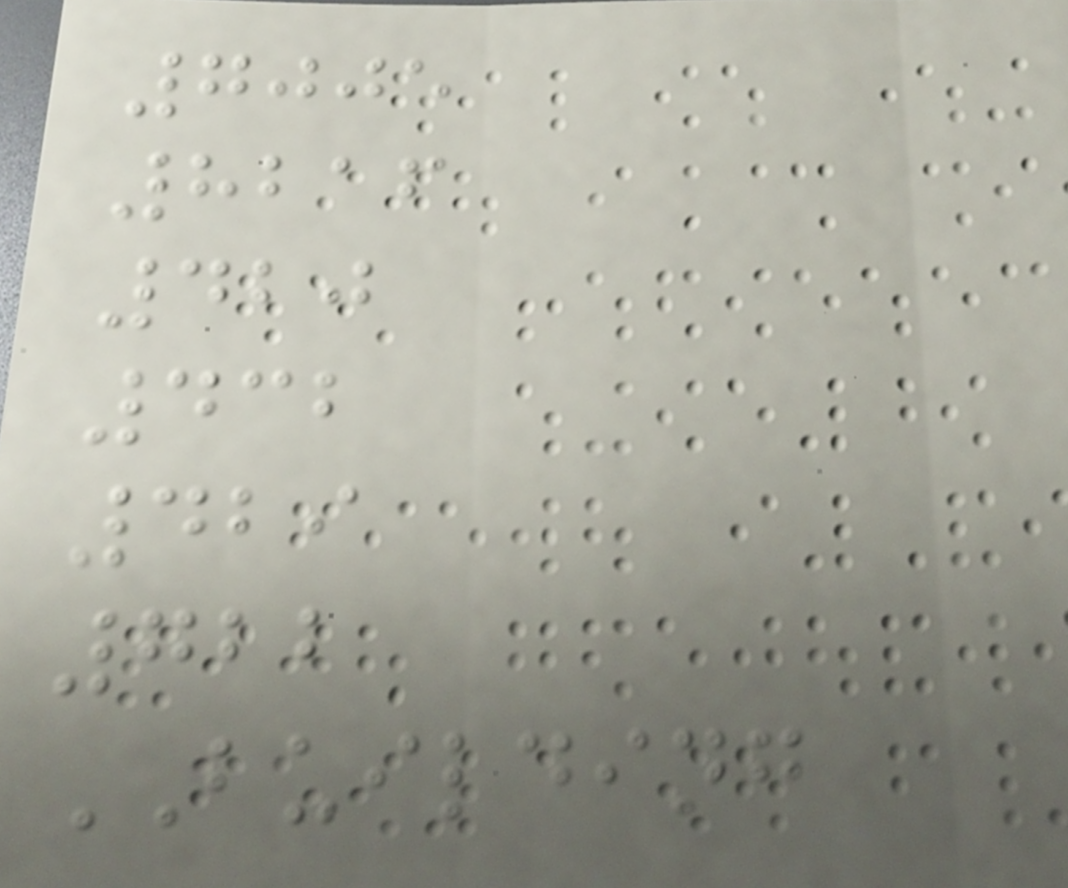7005
8216
420
432
429
722
BUILDING
